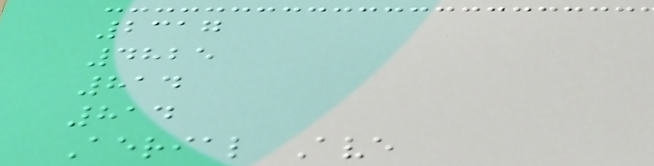2317
4825
814
814
Aerial Ave
